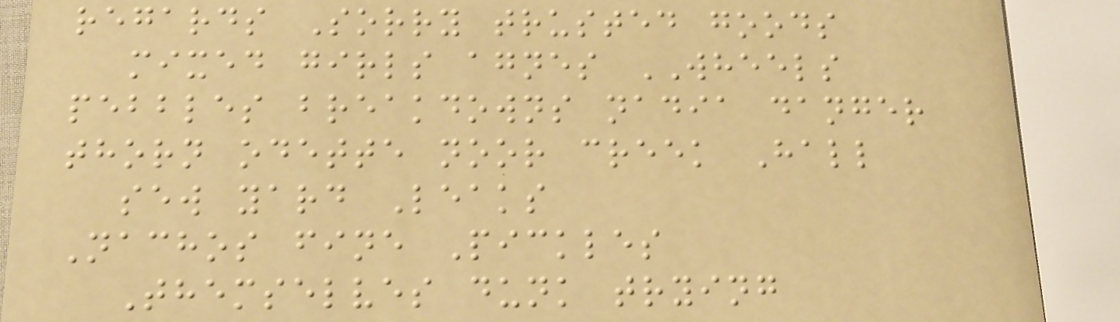regards Sorry trusted goods
mixed girls agnes WHEELS
pebbles breakdowns nadia danger
thorn odette noor creek Hall
sew yard Leaks
Nachos fine Pickles
Themselves dunk trying
